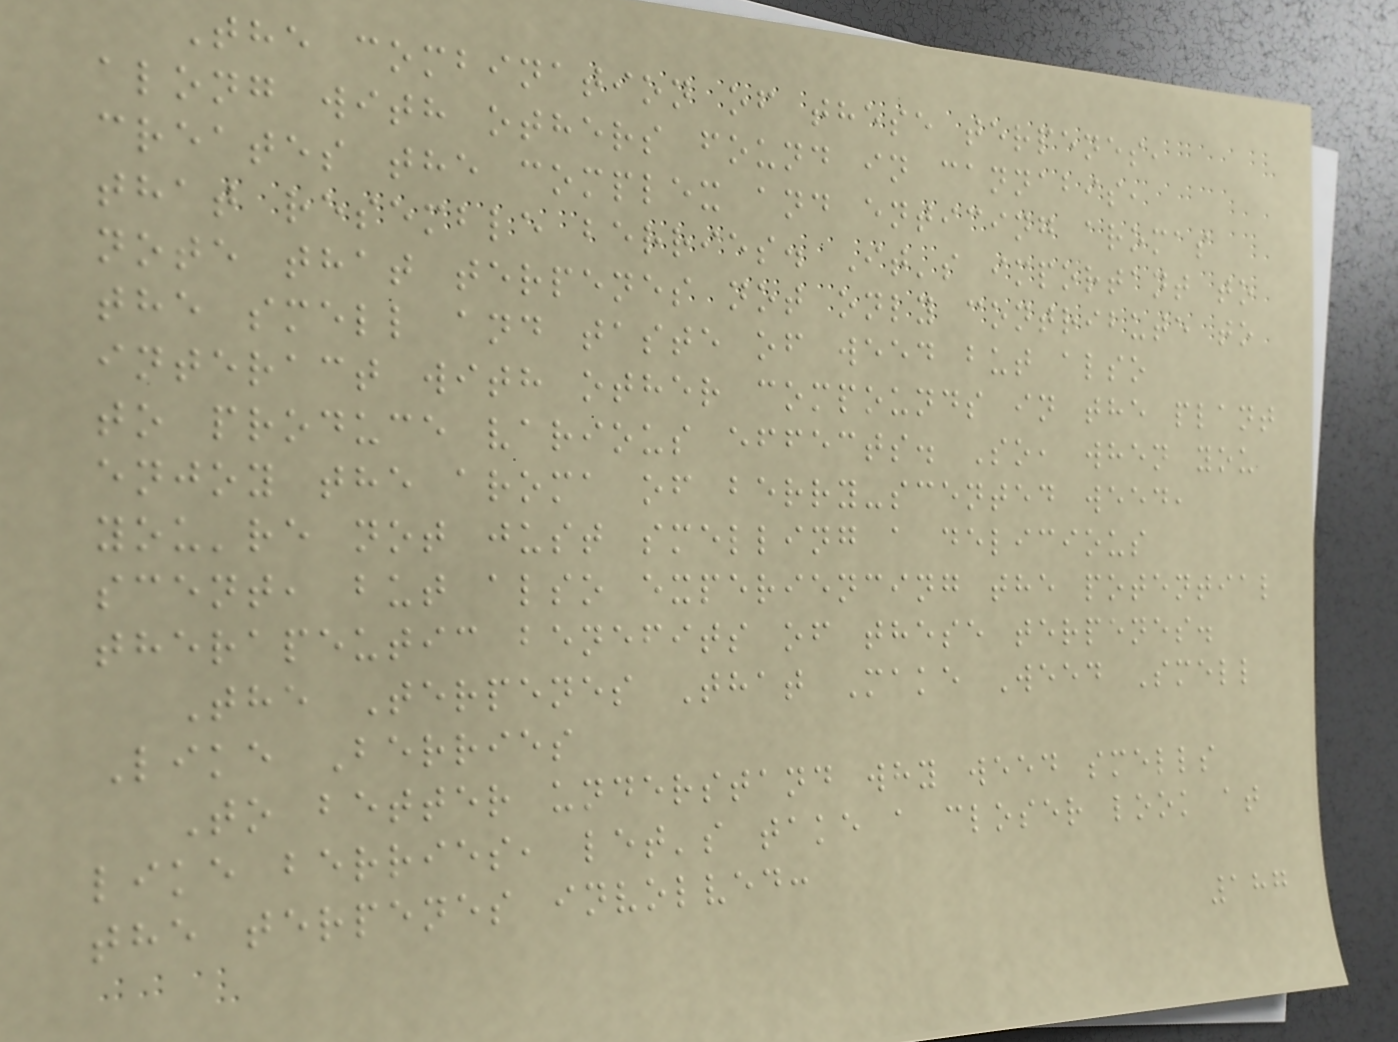The combination of these terpenes,
along with others found in cannabis,
creates the complex and enticing aromas
that resemble berries. It's important to
note that terpenes not only contribute to
the smell and taste of weed but also
interact with other compounds in the plant
to produce various effects. So, when you
enjoy the aroma of berry-scented weed,
you're not just smelling a delicious
scent, but also experiencing the potential
therapeutic benefits of these terpenes.
The Terpenes That Make Weed Smell
Like Berries
To better understand why weed smells
like berries, let's take a closer look at
the terpenes involved:
187
